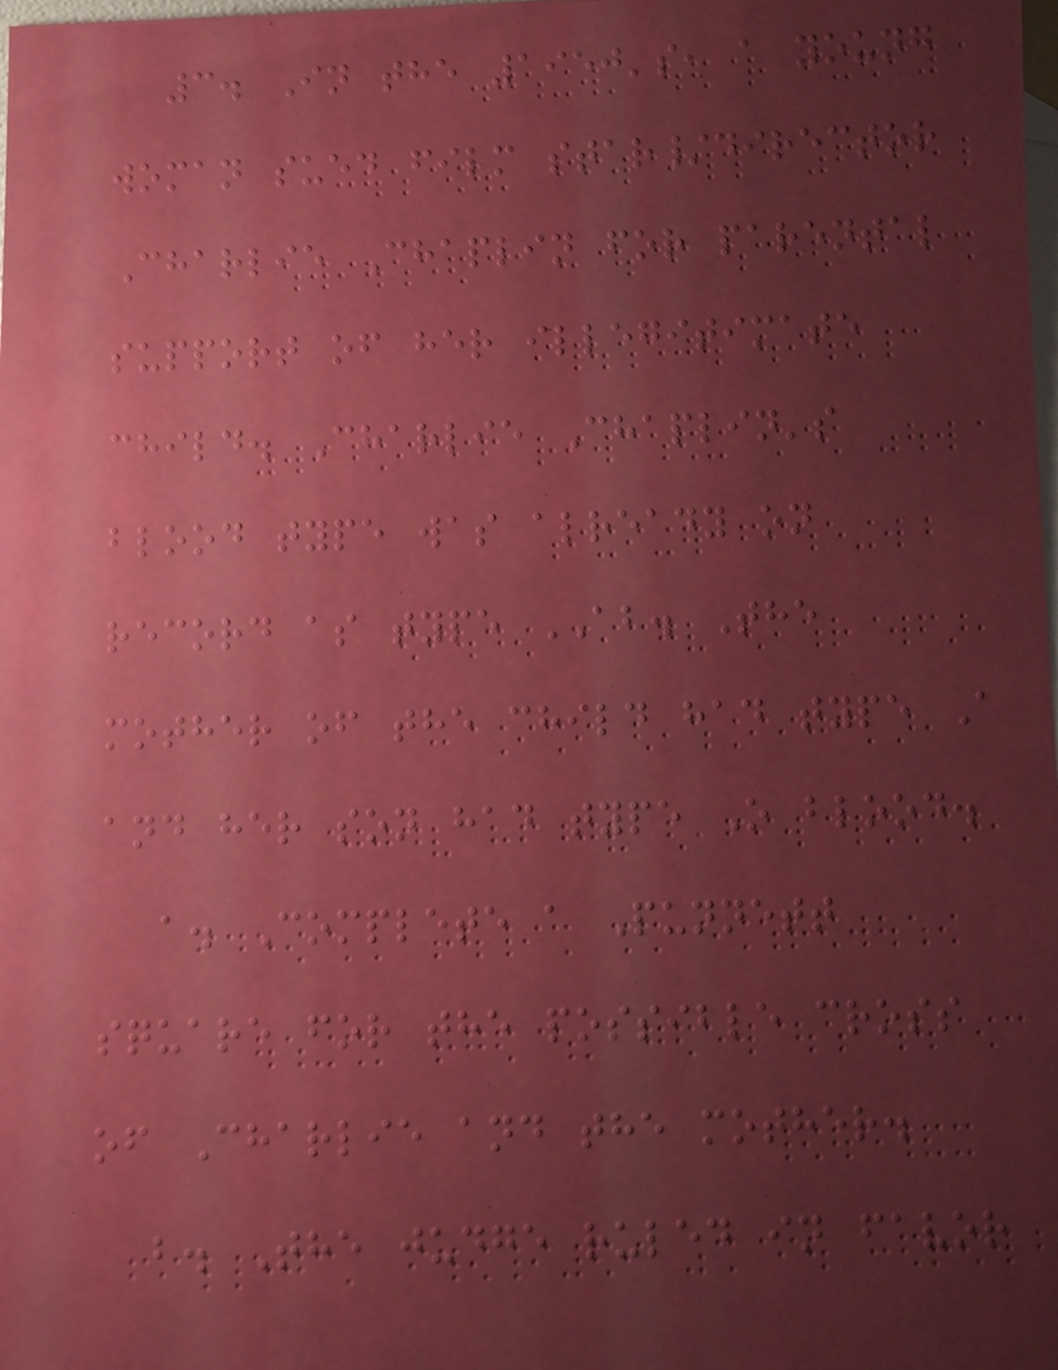3. In the 1950's, a young
woman sued film star/director
Charlie Chaplin for parental
support of her illegitimate
child. Charlie Chaplin's
blood type was already on
record as type AB. The
mother of the child had type A
and her son had type O blood.
a. Complete a Punnett
square for the possible cross
of Charlie and the mother.
b. The judge ruled in favor
